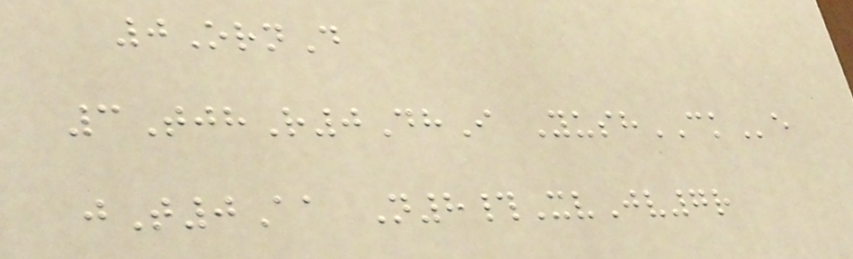0OrnD
3TjhR0DhI YushCKe
jT0Aa N8#XvJv7r
